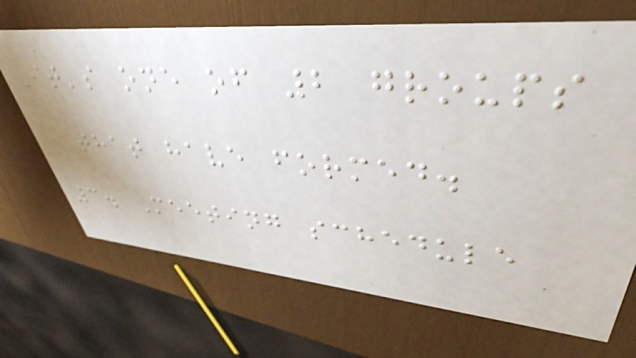It's one of 2 groups
that have formed.
3. Meeting schedule
